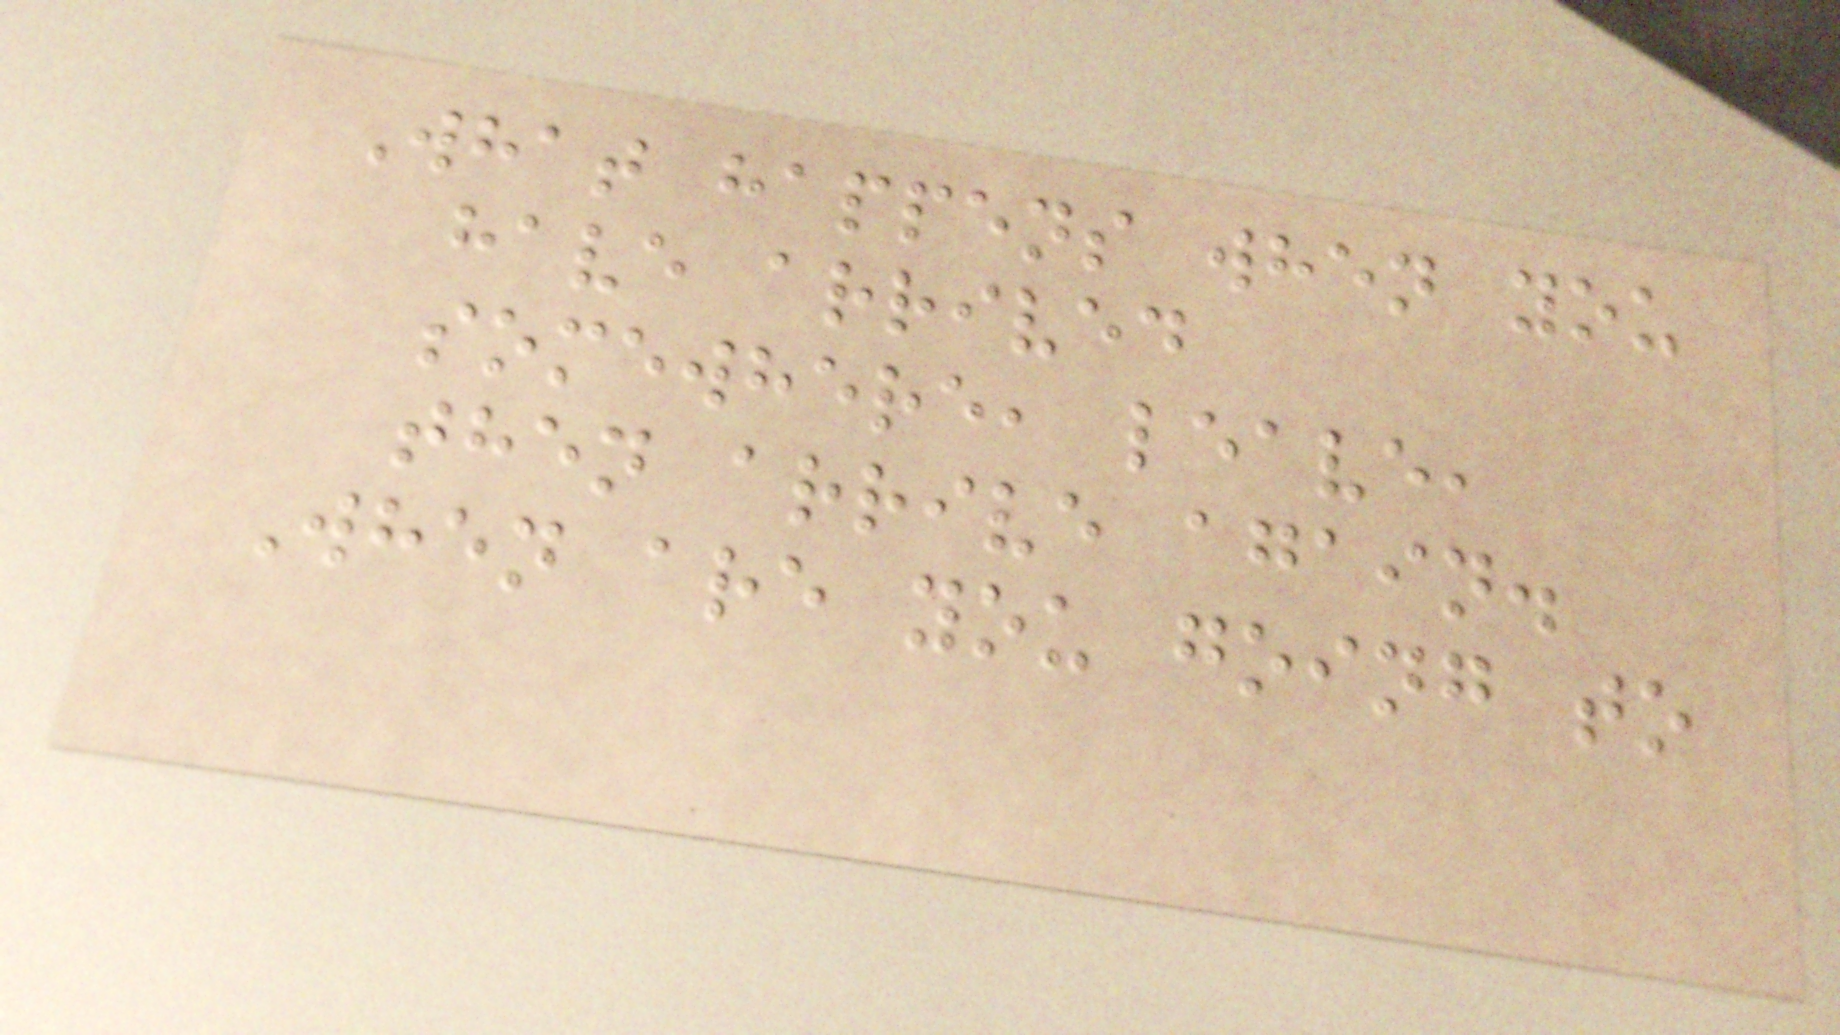What happens when you
have arrived
somewhere, leave,
then arrive again.
When are you going to
